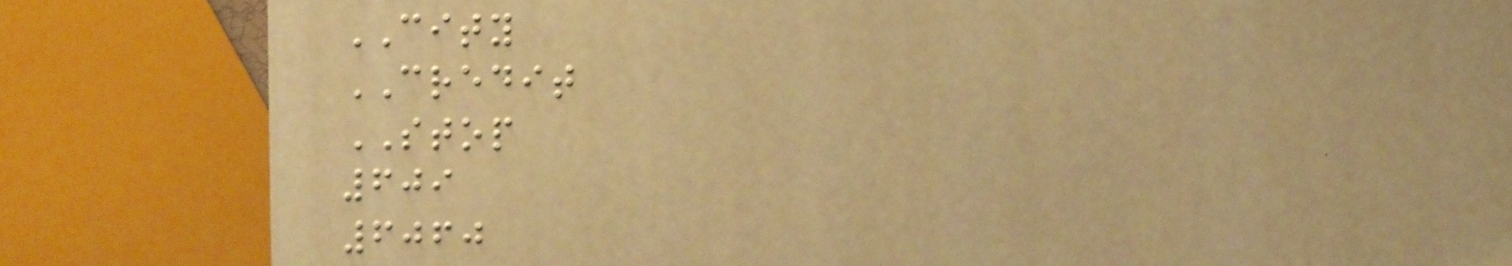CITY
CREDIT
STOP
609
6060
